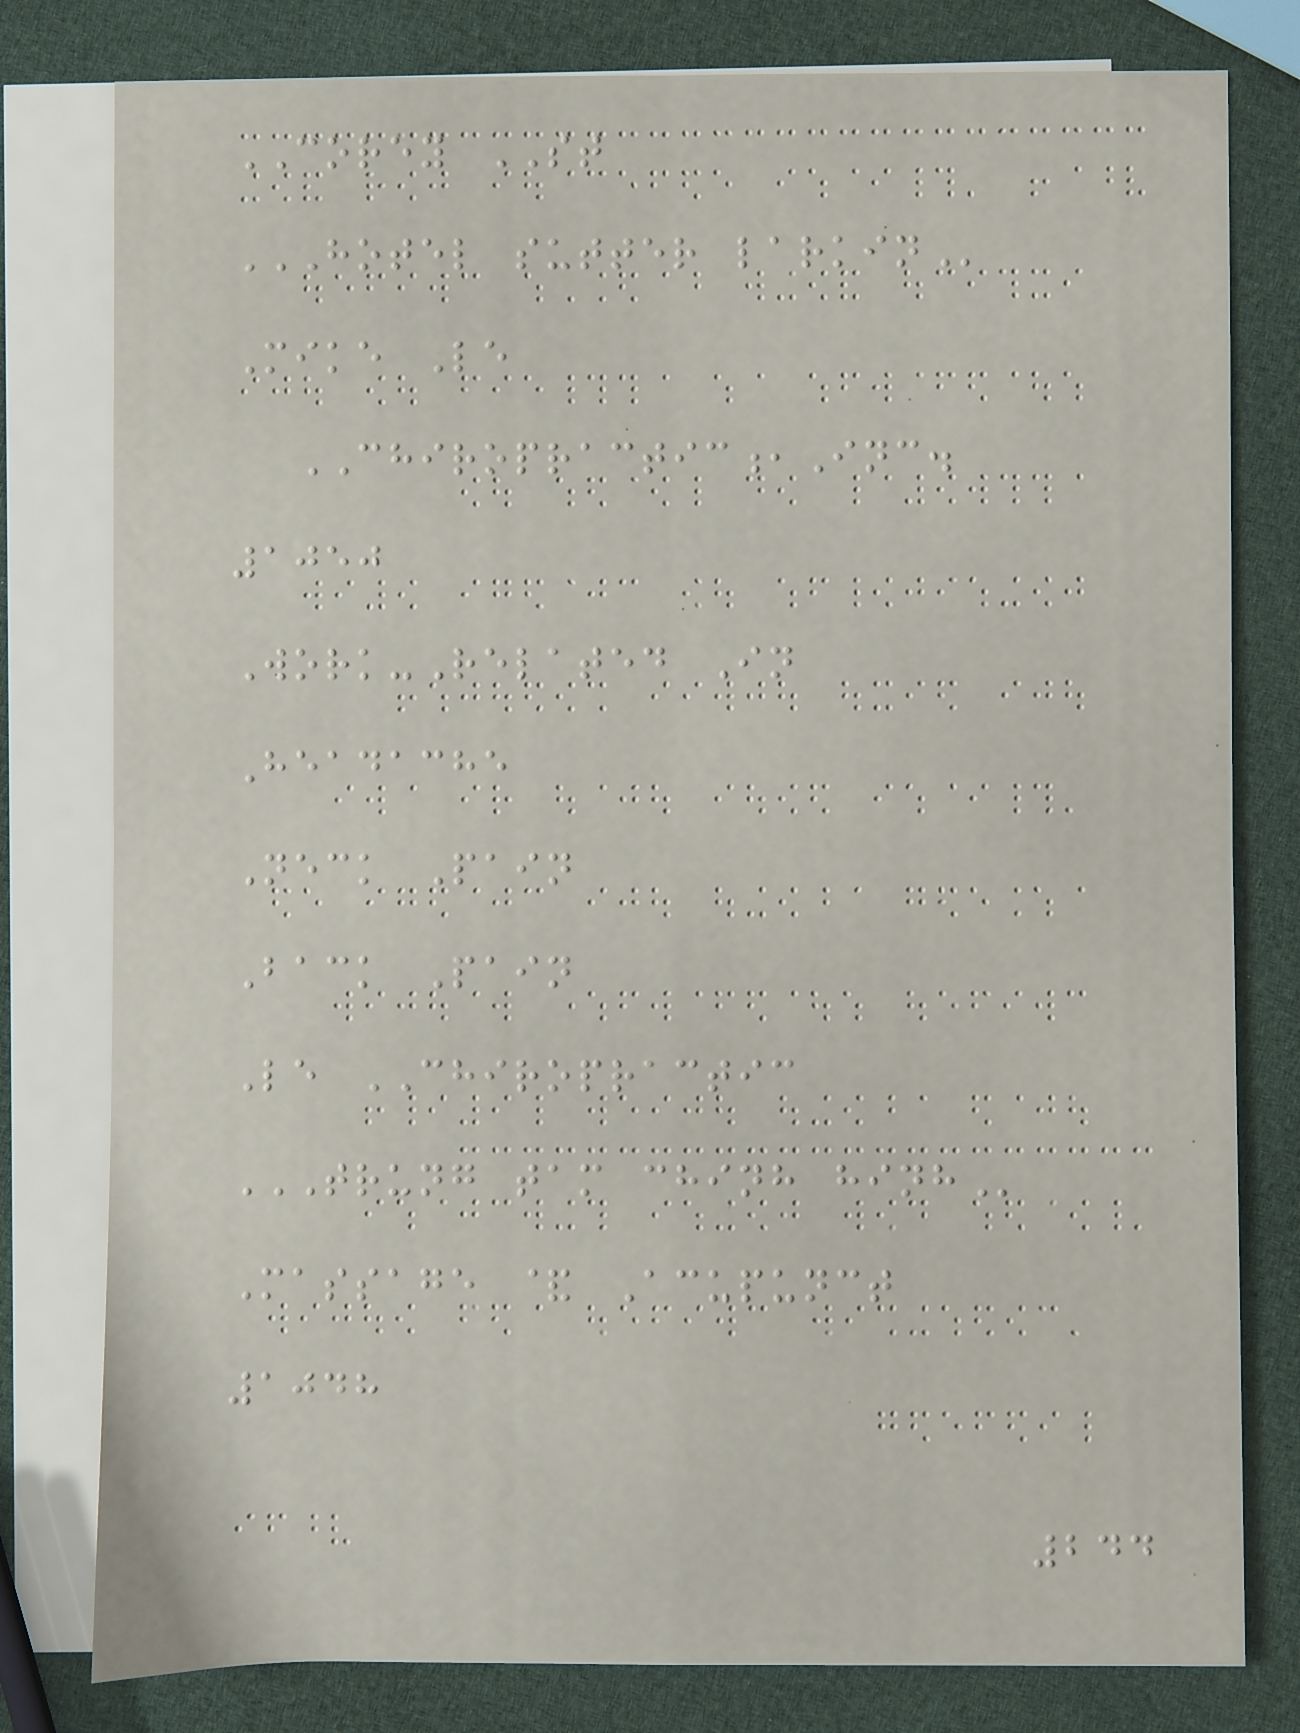COREY ST
HOTEL SUTTER LARKIN
Mike Le
CHIROPRACTIC,Inc.
1050
Work-Related In
Headache
Neck Pain
Back Pain
Le CHIROPRACTIC
TRUNG TAM CHINH HINH
Massage & Acupunct
1048
244
